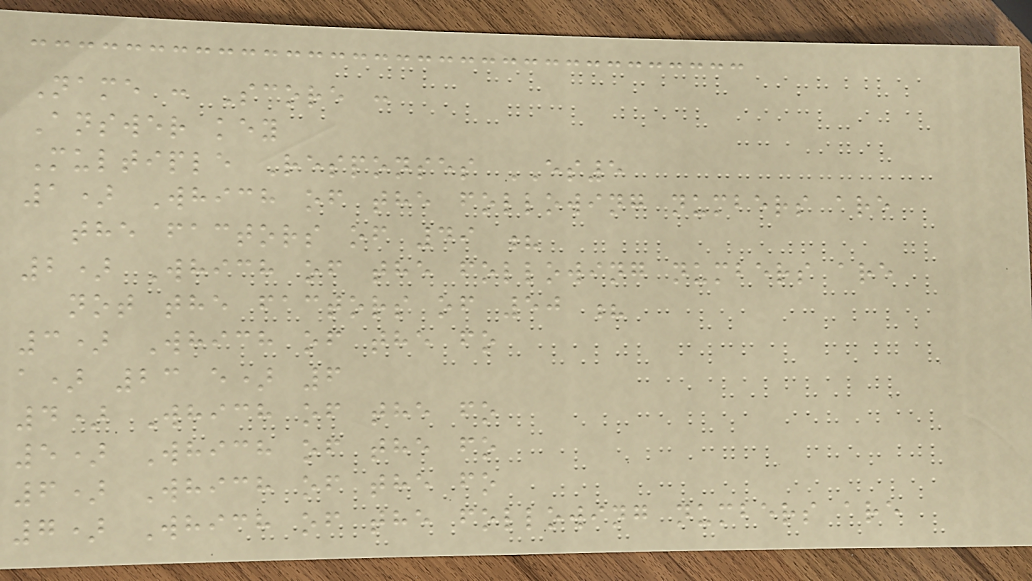Name : Score :
Answer key
Multiple Responses ES5
1) Which of the following numbers are
the factors of 49 ?
2) Which of the following numbers are
not the factors of 50 ?
3) Which of the fo
a) 23 e) 6
4) Which of the fo
5) Which of the fo
6) Which of the fo
7) Which of the following numbers are
